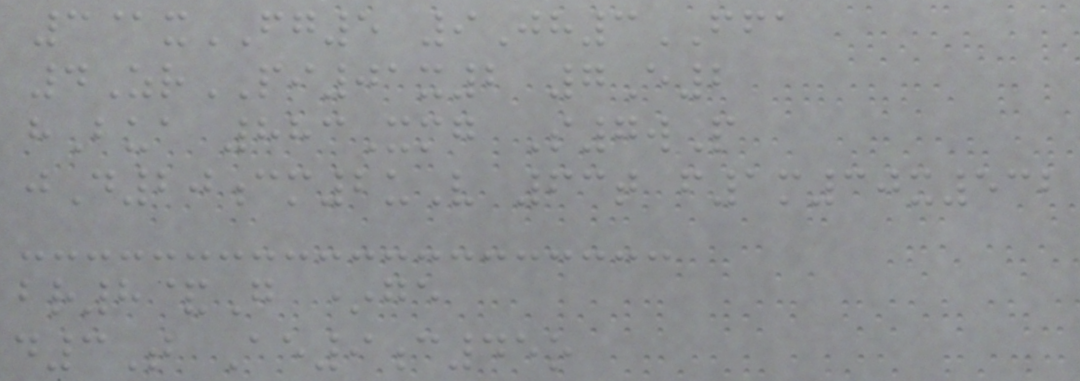3@xFG5 9Jh3FFA
4ZrPI01x2 7E2
hBua 883Xmg S7wP
jD20cm2uV 63t f1m30x532
br8&G *ge
d3T Ae9c45o
